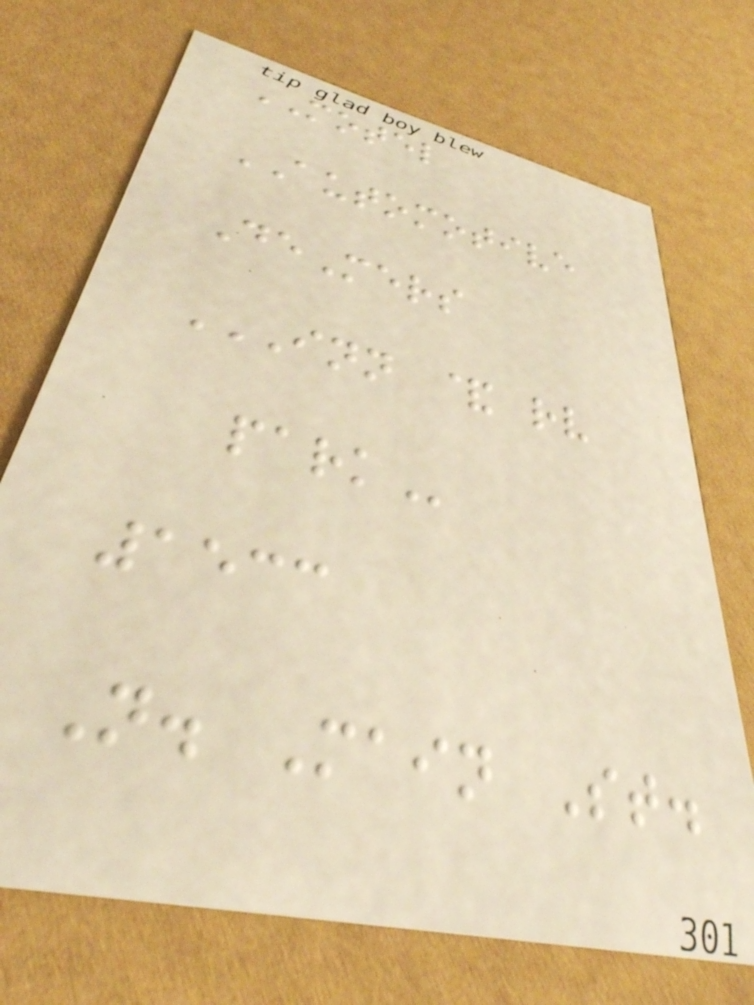MOTEL
AUTOMOTIVE
DeMers
INN & RV
PARK
1533
N. Main St.
